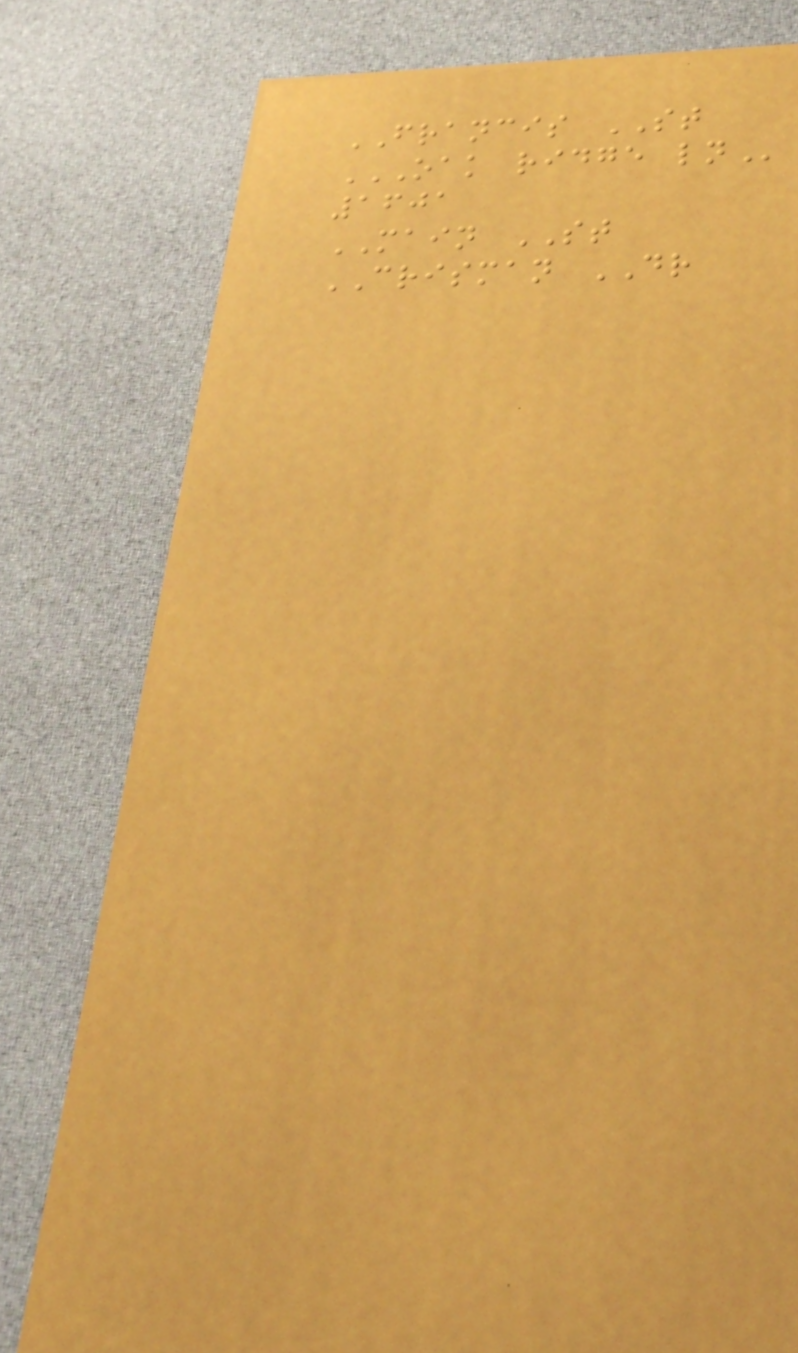FRANCIS ST
OAK RIDGE LN
1601
MAIN ST
CRISMAN DR
